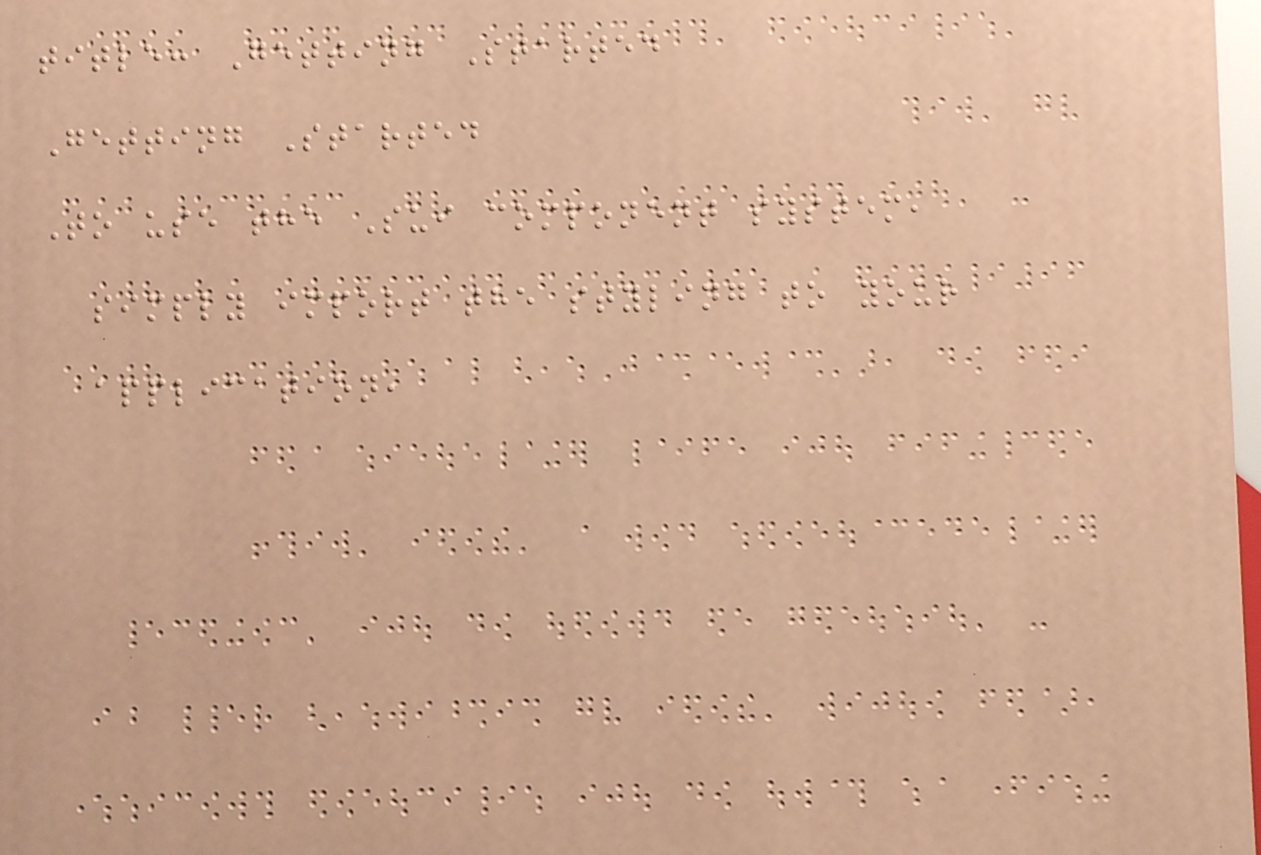title: Getting Started
Getting Started
To use the Sui component system,
simply import the styling to your
application,
